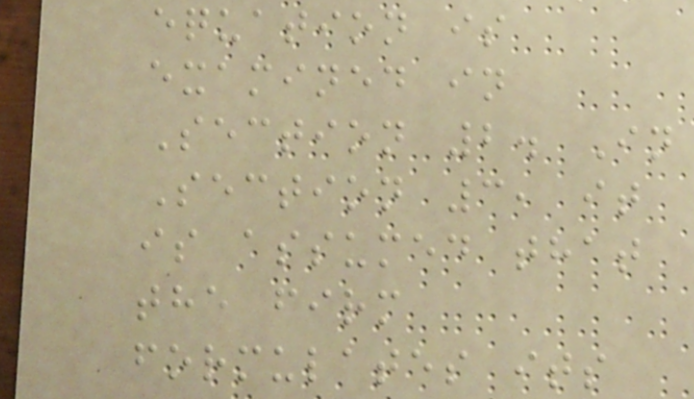equation is
examined in
Section 2. In
Section 3, it
is assumed that
the firm
formulates its
